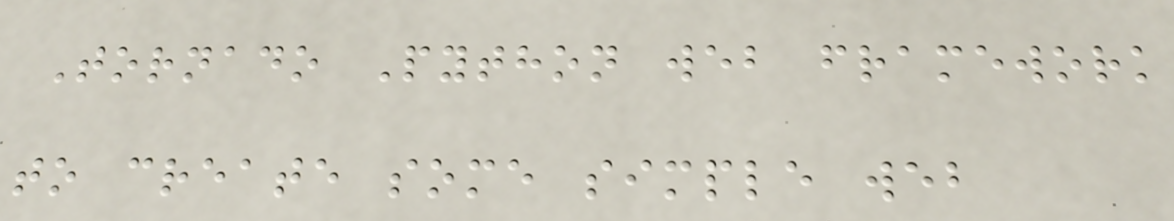Tornado Python web framework
to create some simple web
